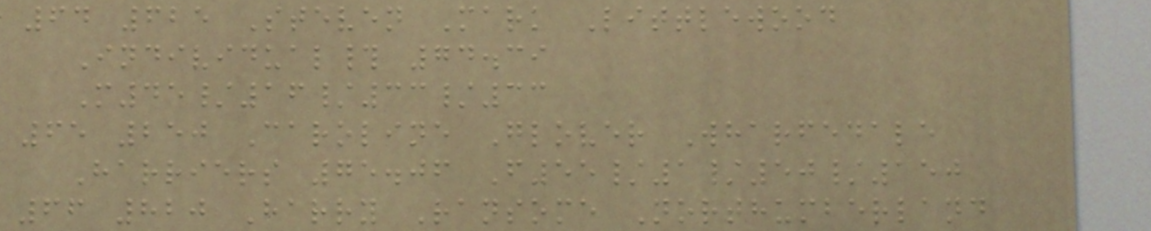64 625 Steven Mark Littlewood
Individual# 74.39
M45/16/33/33
65 250 Caroline Glover Wharfedale
Harriers 75.06 F55/1/50/150
66 820 Harry Ransome Northumberland
